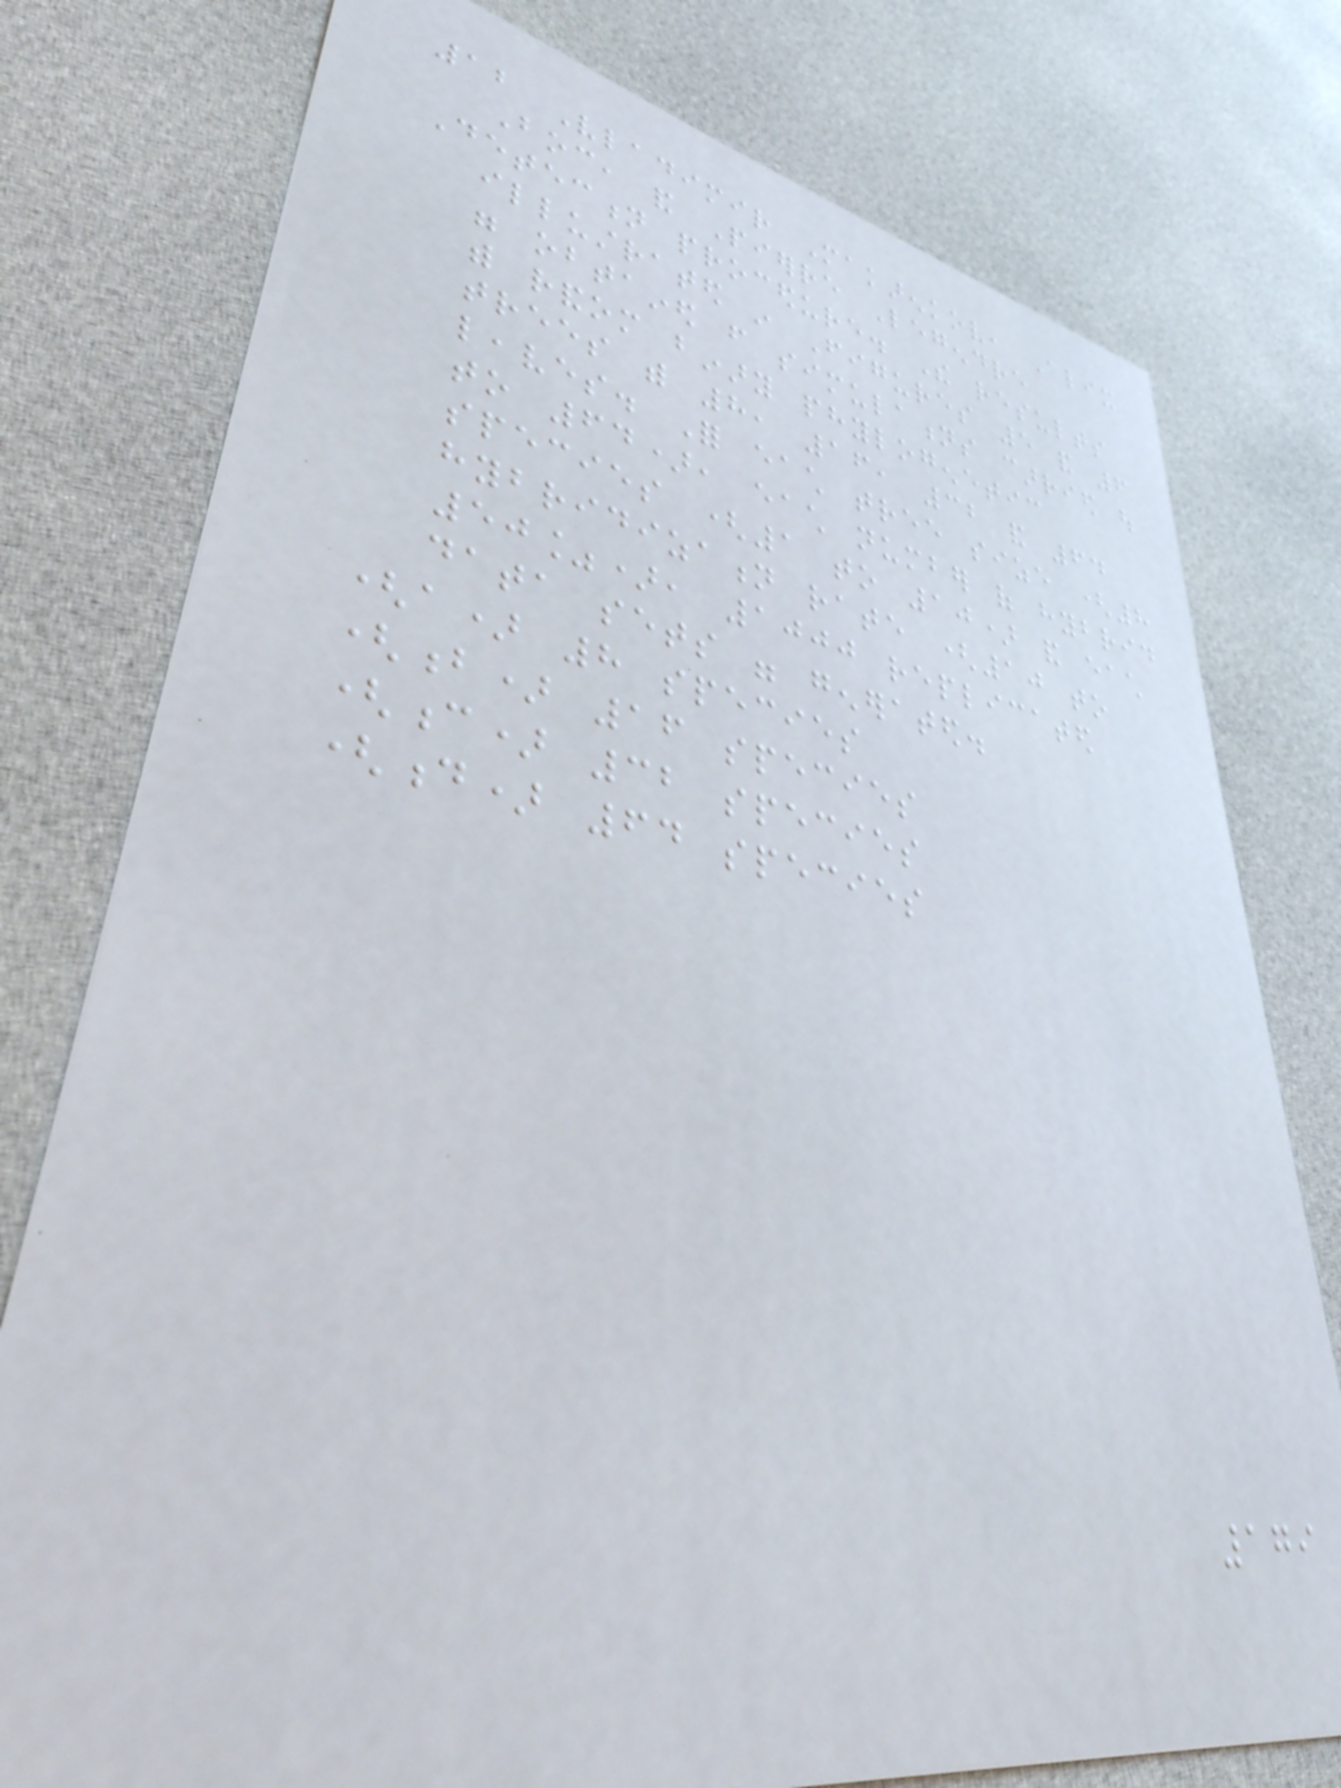12 Vladimir Makarenkov, Alix
Boc, and Pierre Legendre
Detection procedure. The results
illustrated in Figures 5 and 6
were obtained from simulations carried out
with random binary phylogenetic
trees with 8, 16, 32 and 64
leaves. For each tree size (8
to 64), each number of hybrid
species (1 to 10) and each
hybridization rate (10 to
50%), 1000 replicated
data sets were generated.
(a) 8 species
(b) 16 species
(c) 32 species
(d) 64 species
179
